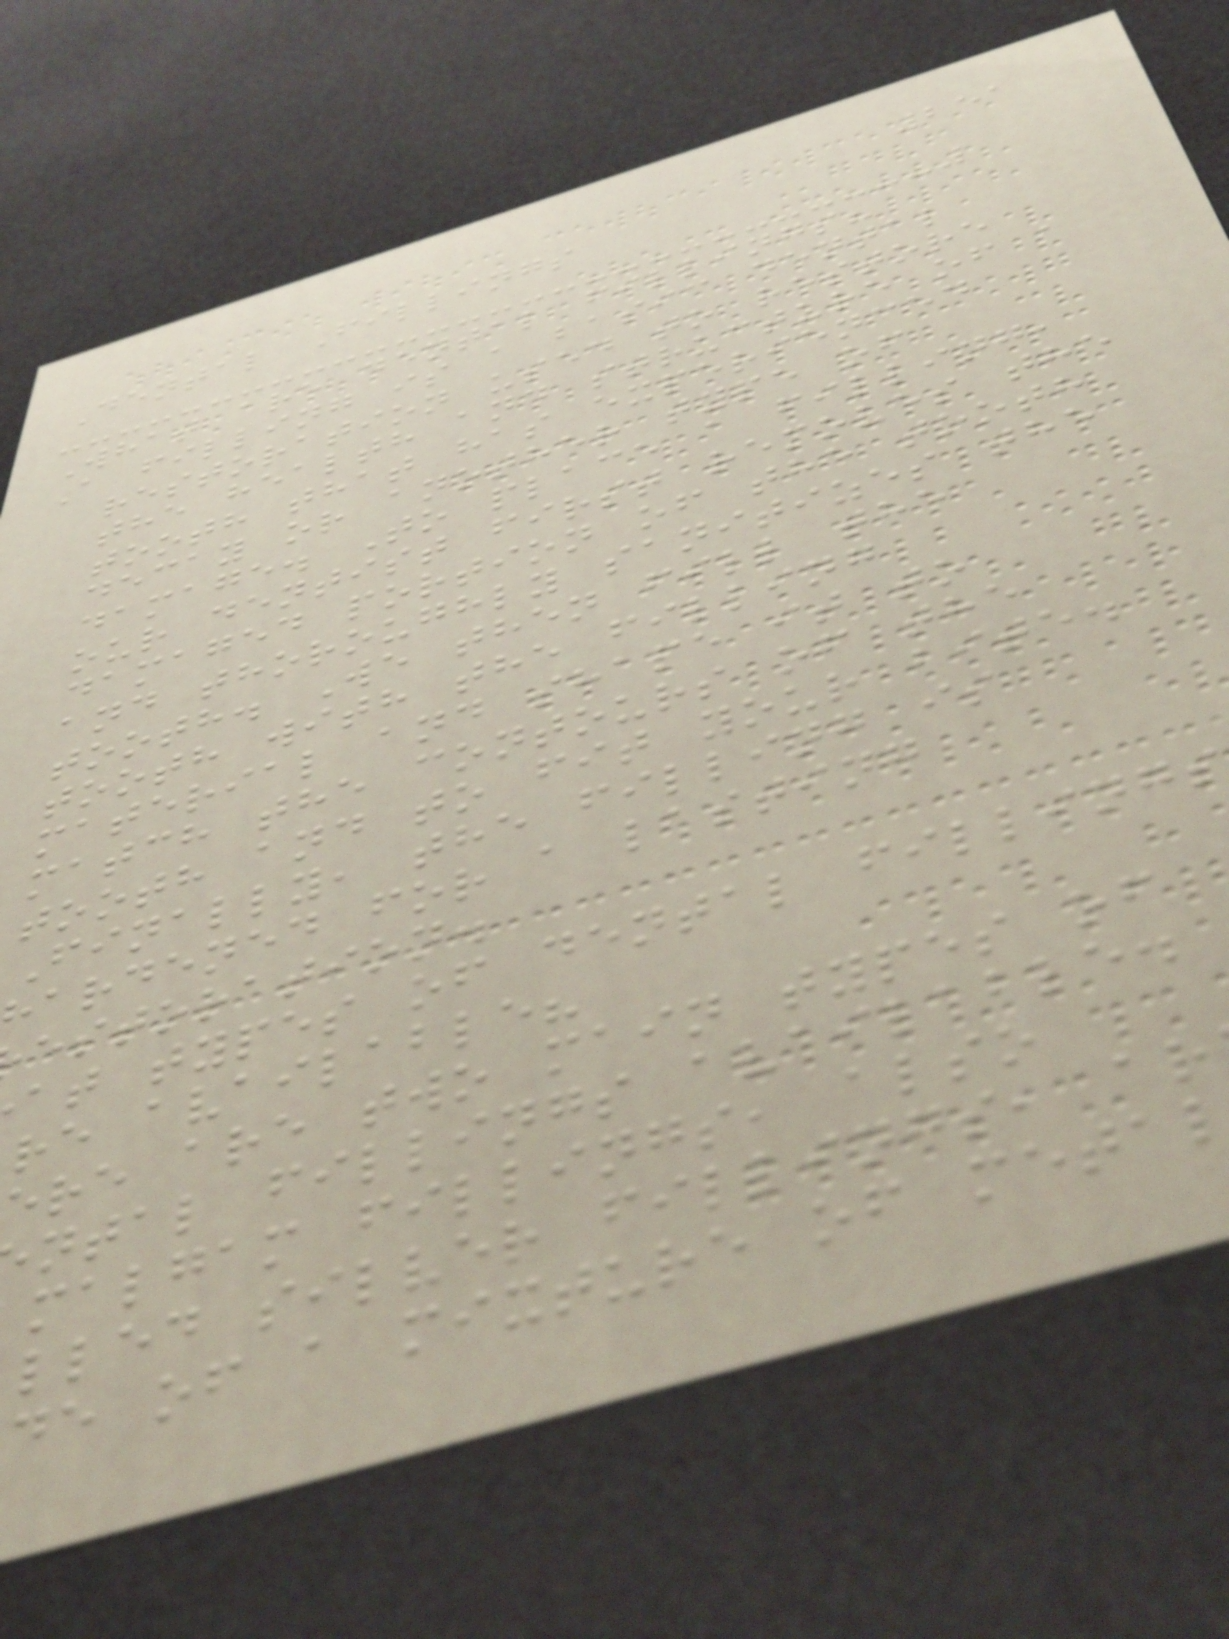251
Dental Fillings
What are dental fillings?
A filling is a basic dental
restoration used to restore
the health and structure of a
tooth that has experienced
decay or another type of
damage. To place a filling,
our dentist first removes the
damaged portion of the tooth
and thoroughly sanitizes the
tooth. We then fill the
tooth with the filling
material and shape it to
match the contours of the
tooth and to fit your bite.
Finally, the filling is
ardened for a lasting
estoration.
at types of dental fillings
re available?
ere are two main types of
ntal fillings available.
malgam fillings, also
lled silver fillings, ar
de of a mixture of meta
